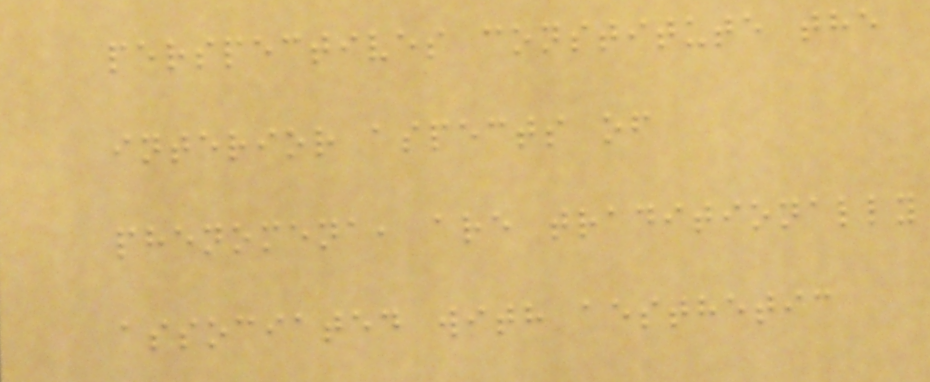perspectives constitute the
interior aspects of
phenomena, are traditionally
associated with aesthetic
